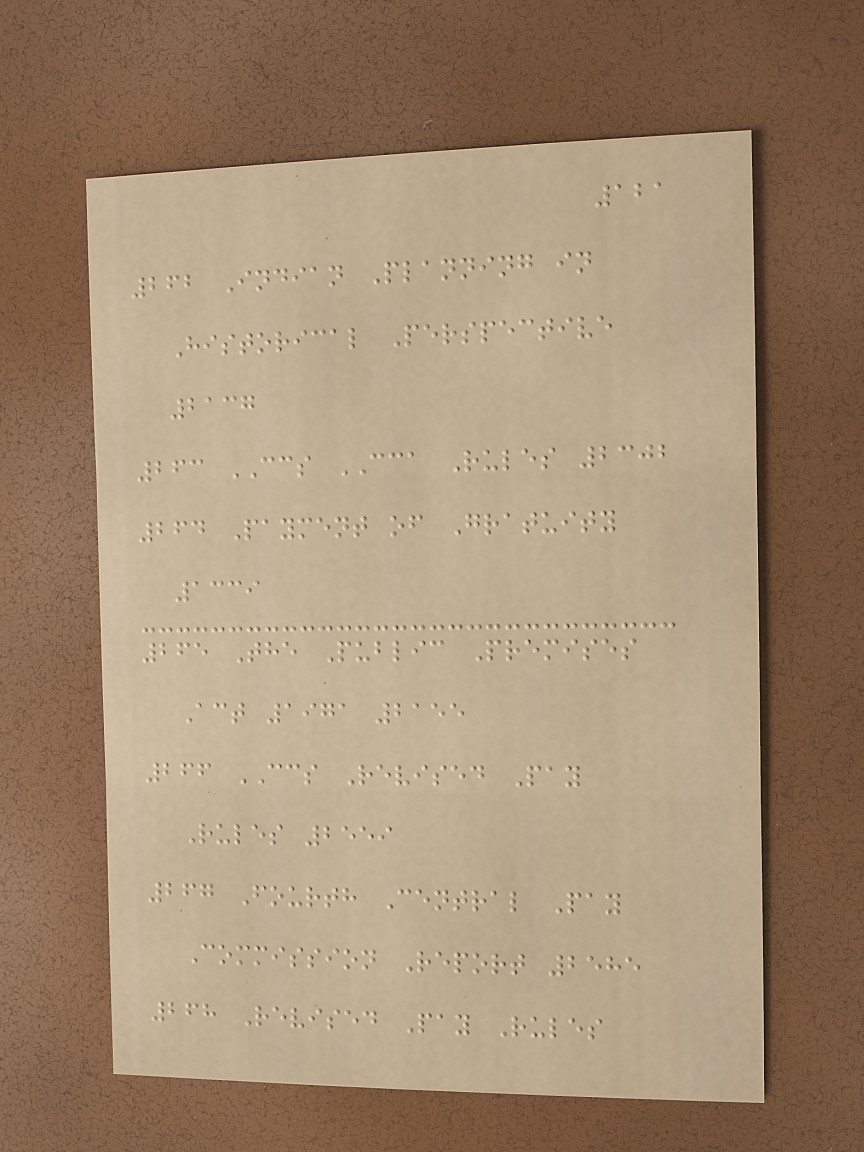121
262 Indian Planning in
Historical Perspective
2137
263 CCS CCA Rules 2302
264 Payment of Gratuity
1339
265 The Public Premises
Act 1971 2155
266 CCS Revised Pay
Rules 2559
267 Fourth Central Pay
Commission Report 2585
268 Revised Pay Rules
